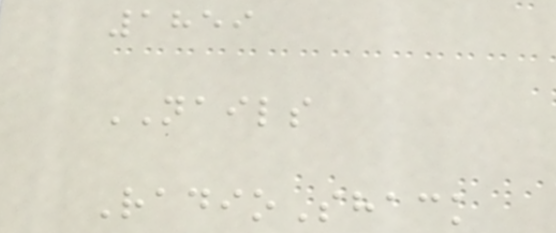1859
NAILS
RadioShack
